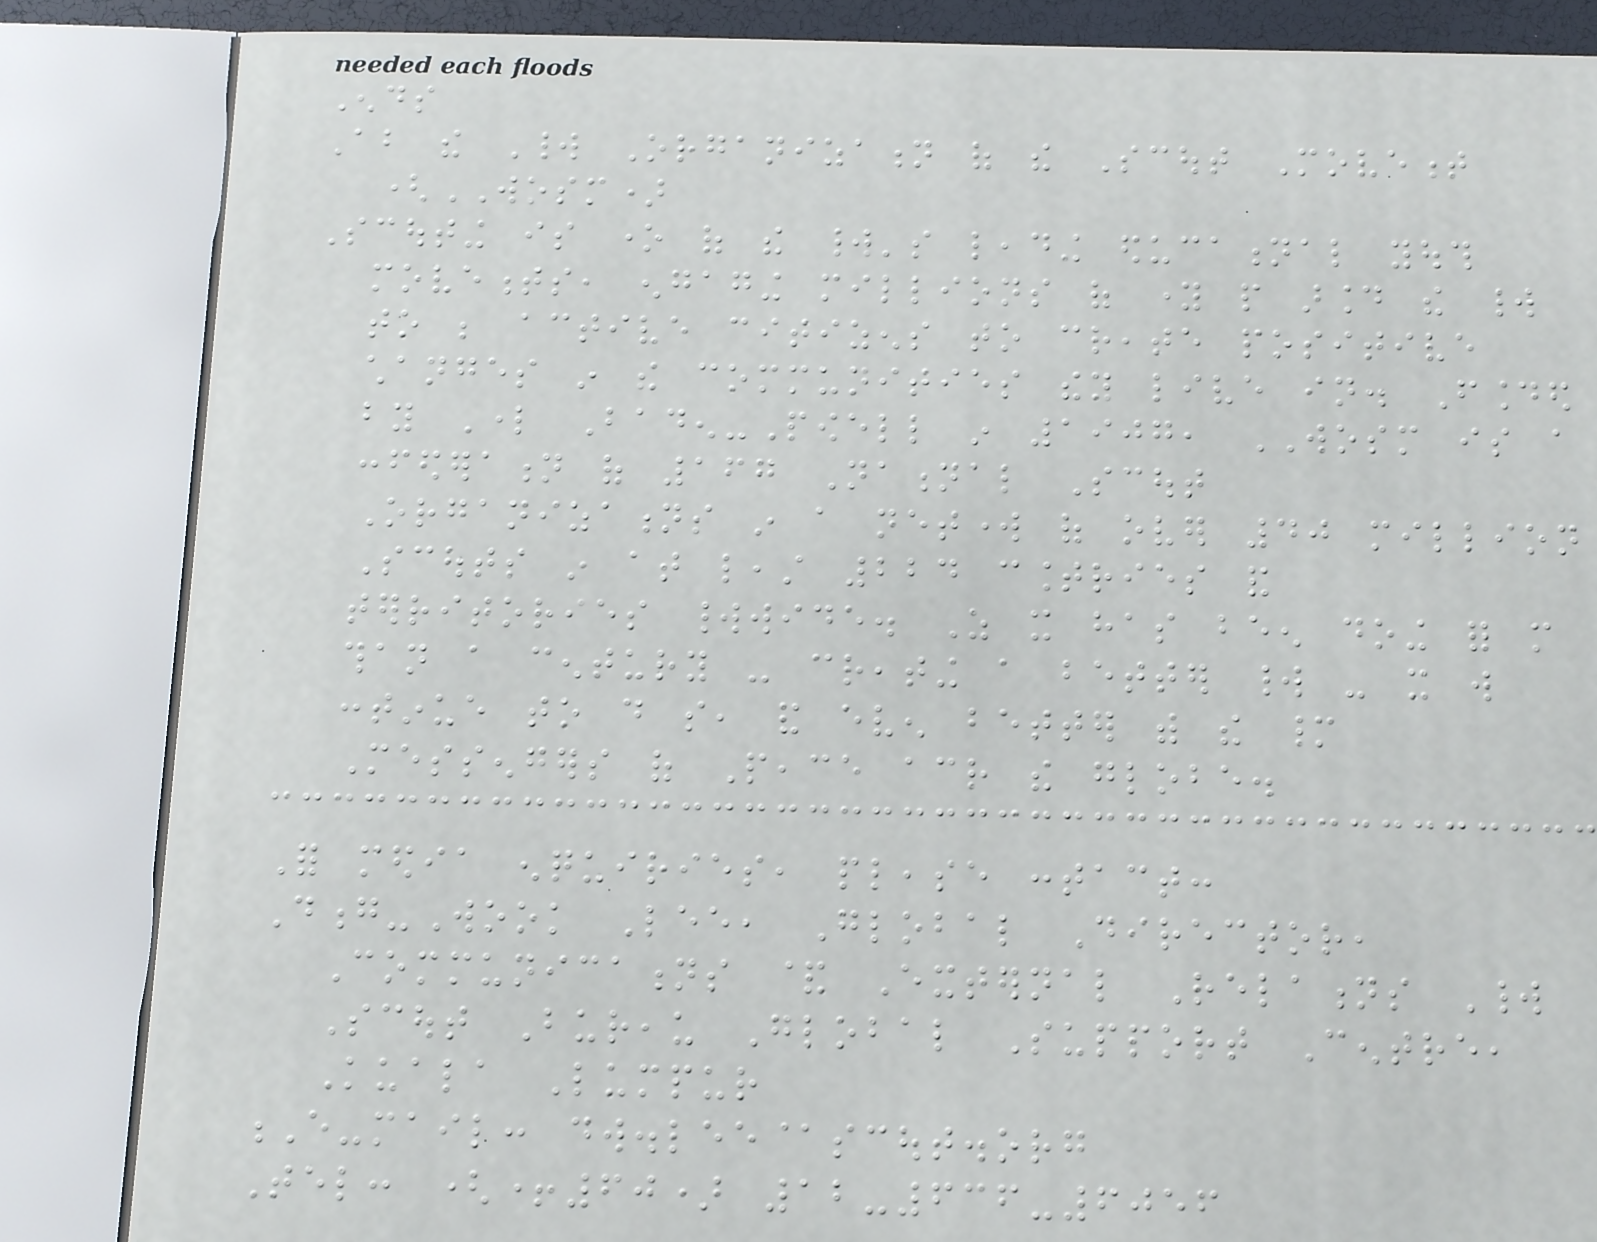Ends
About the World Organization of the Scout Movement
(WOSM)
Scouting is one of the world's leading educational youth
movements, engaging millions of young people around the world
to be active citizens to create positive
changes in the communities they live in. Founded
by Lord Baden-Powell in 1907, WOSM is a
confederation of 167 National Scout
Organizations in a network of over 40 million
Scouts in at least 224 countries and
territories worldwide. As it has been doing for more
than a century - creating a better world - it will
continue to do so, and even better with the many
Messengers of Peace across the globe.
For media enquiries, please contact:
Dong-Wook Lee, Global Director,
Communications & External Relations World
Scout Bureau Global Support Centre,
Kuala Lumpur
E-mail: dw.lee@scout.org
Tel: (+60) 12-636-6056
